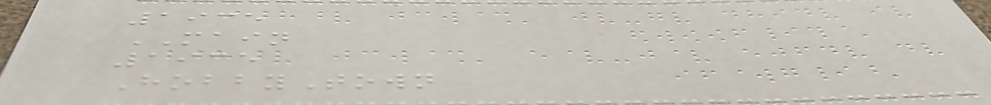1935
MAIN
1935
HobbyTown
